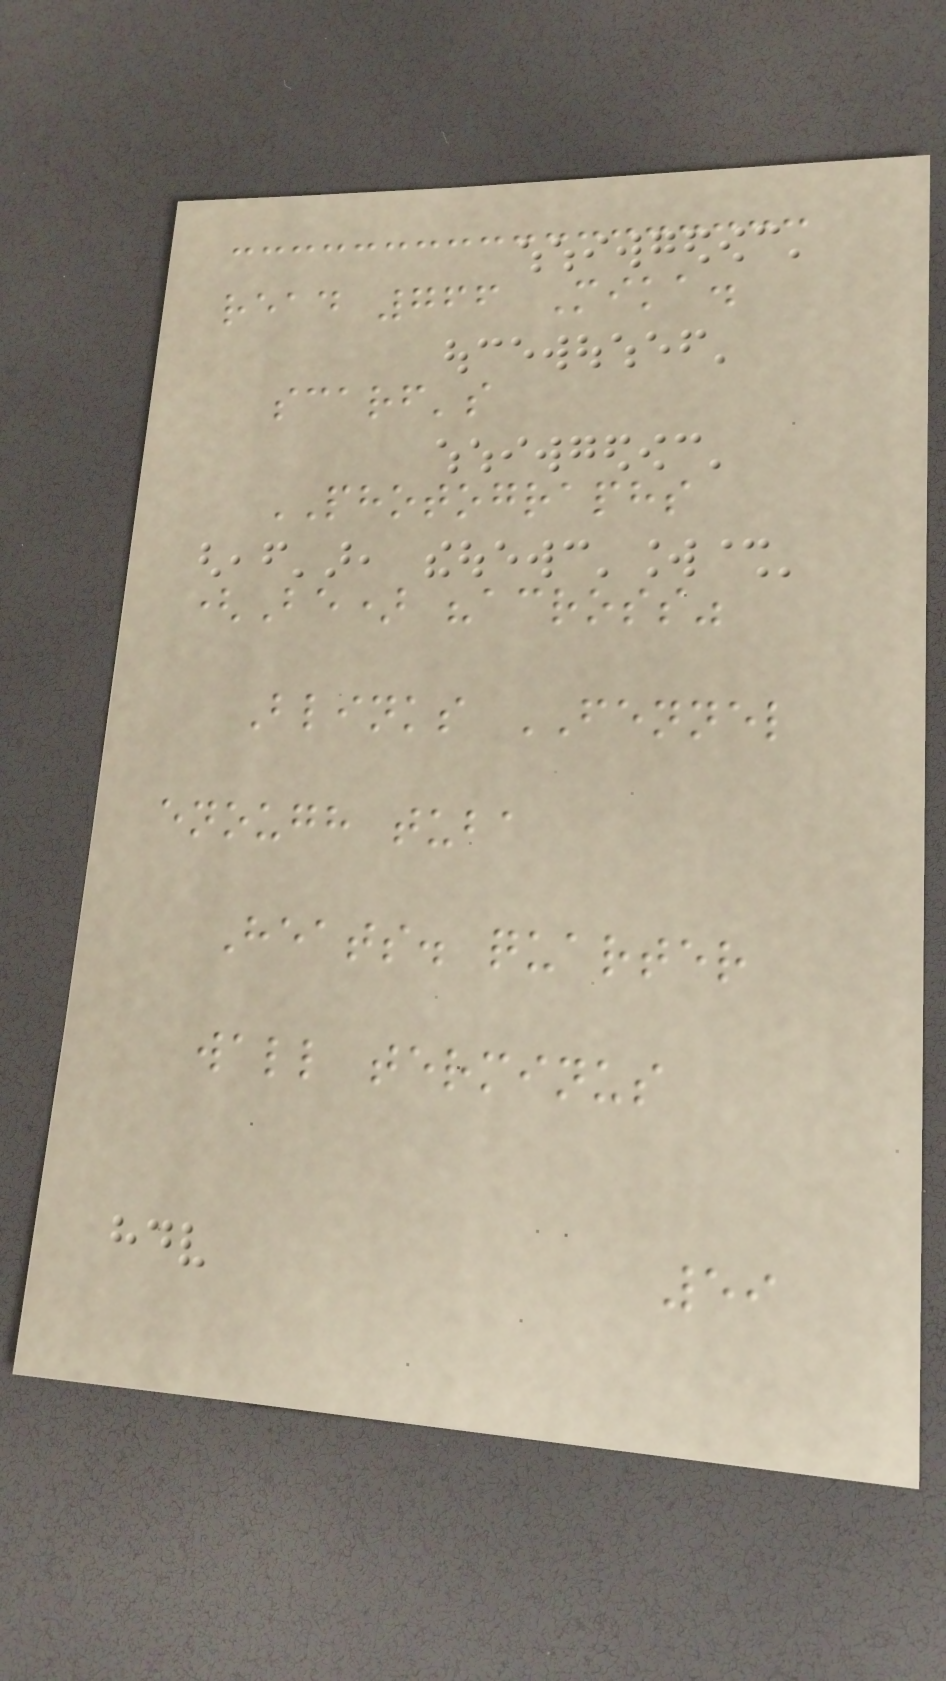read 766 Mika.
scarf's
PHOTOGRAPHS
(Be) "across"
Blinks FENNEL
enough tuba
Heats. quarter
wall terminus
59
